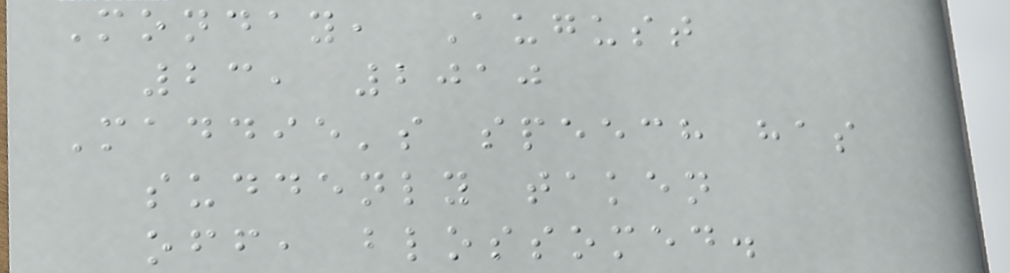Monday, August
23, 2010
Maddie's speech has
suddenly taken
off, blossomed.
